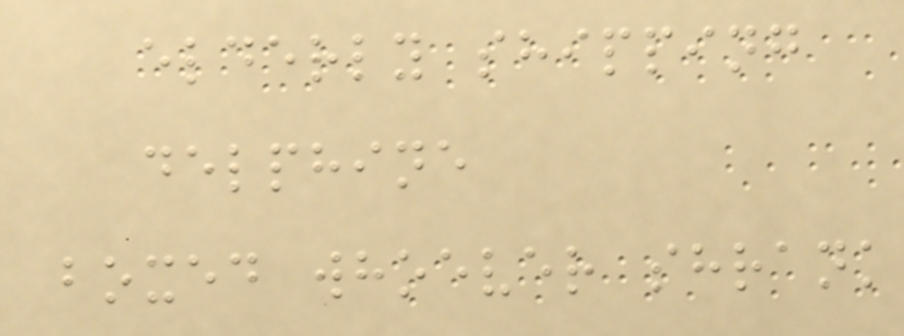elderly shipping
delphine
boxed whoever shrank
